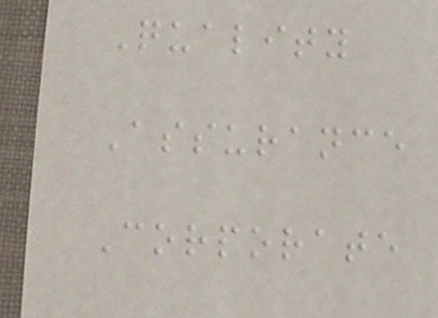Quality
Assurance
Corporate
